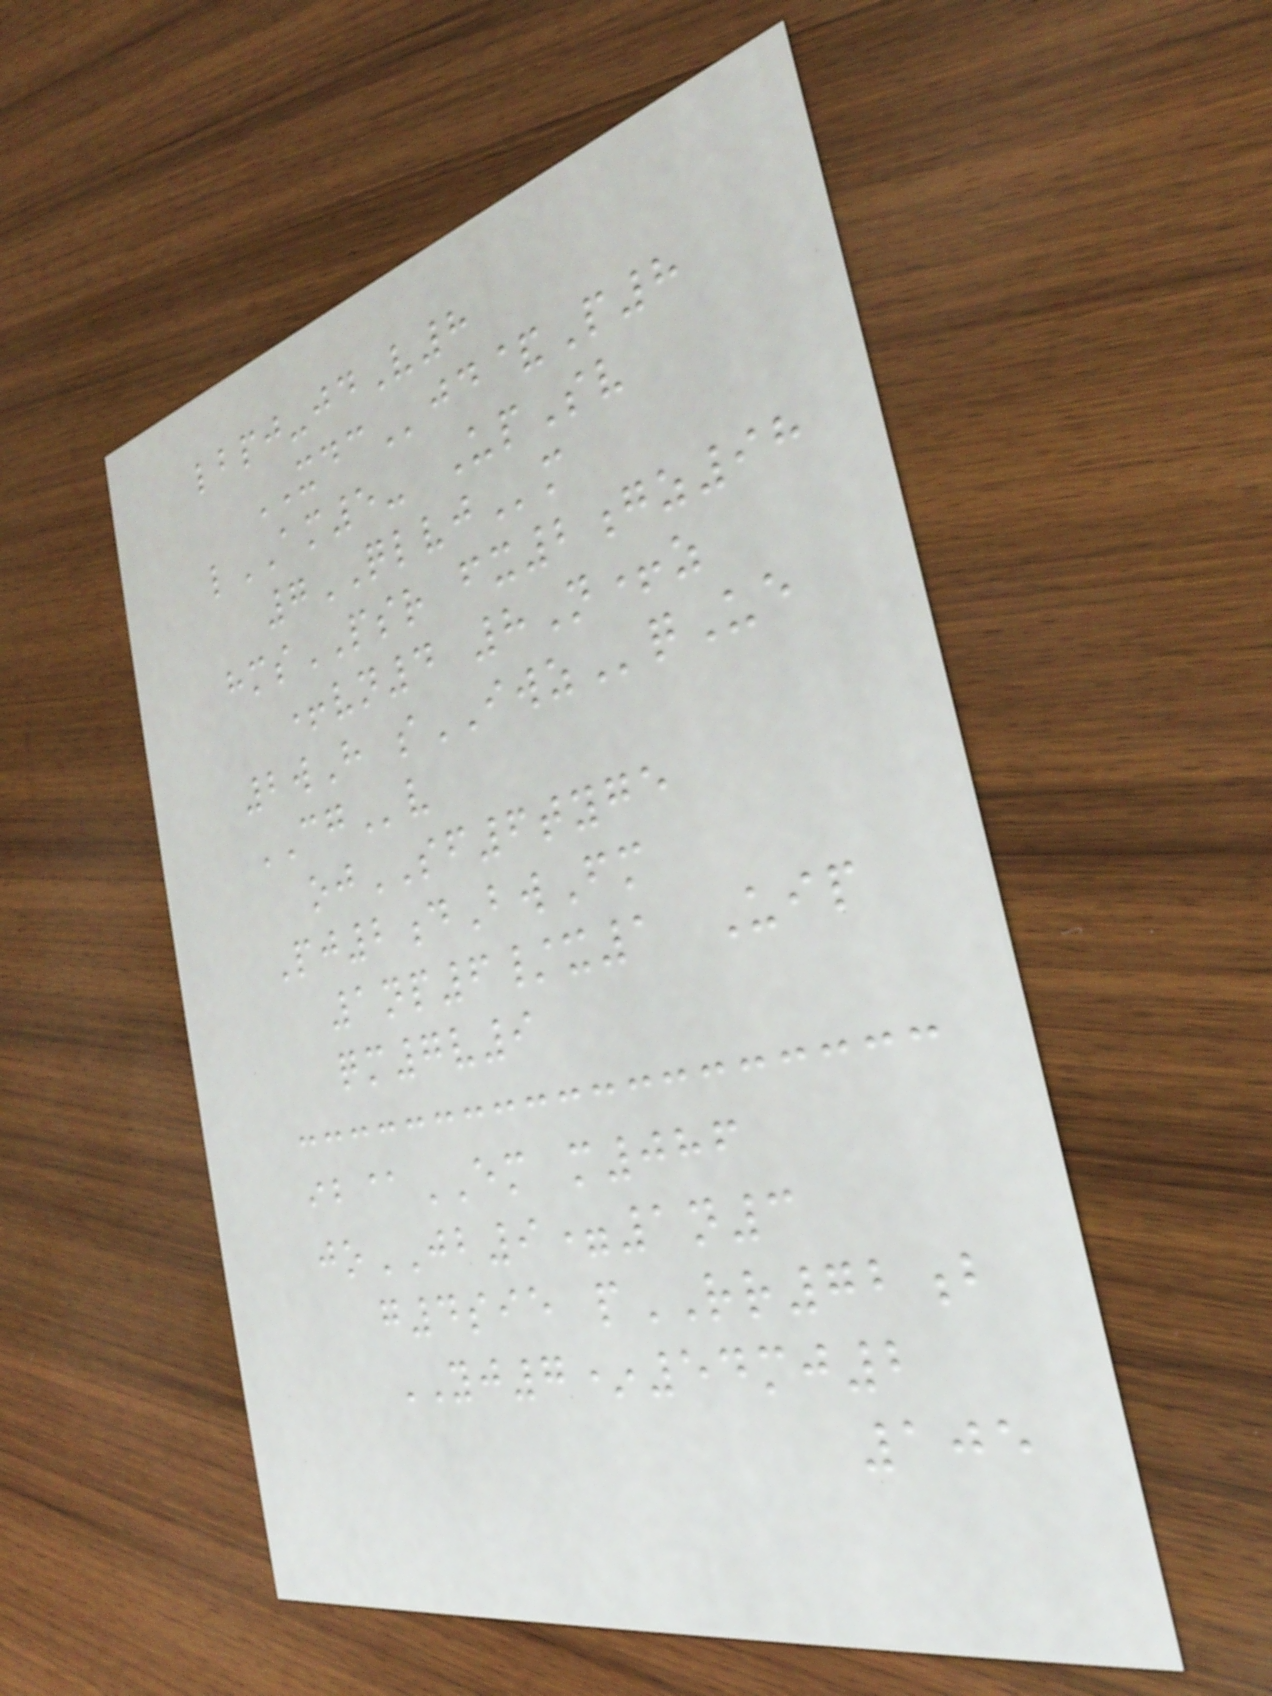lbpj-jdV8
XDCjd&P8
lAM5- UpSv
7QLVJm
hmsPSR fx2gz98
+vn4 8N+z
2wH sIWZqUe
CGv
ojSF6tyge
Pj2dBwFm
1np6/x1 Uip
qm7v9
ib@EM m086
joJB9=1n3
g4sie pRR72b
YJ7*54mj2
105
